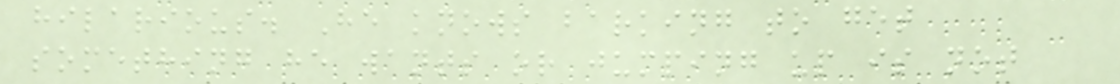hilarious. He knows barking to get
something he wants or jumping up is not
